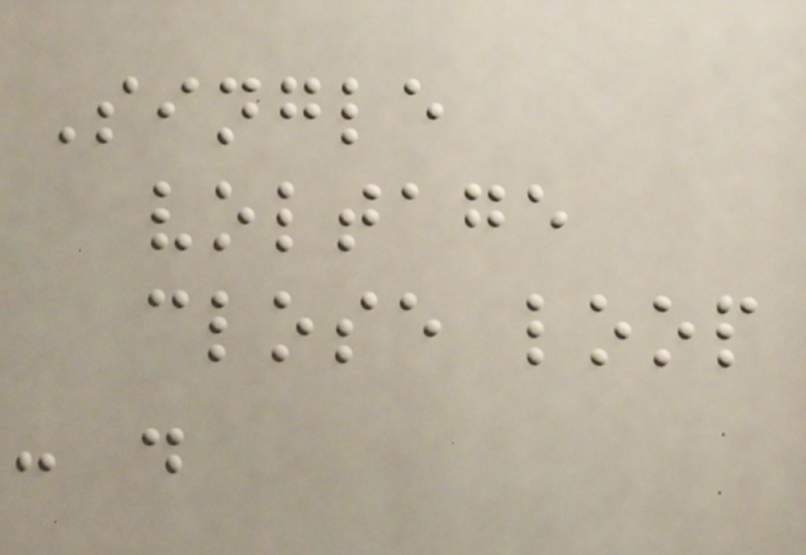Single
voltage
close loop
- .
